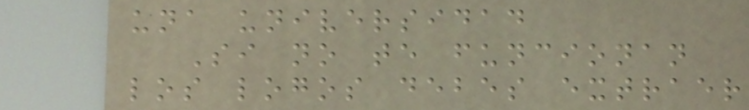una universidad
Si no te funcionan
los logos debes extraer
